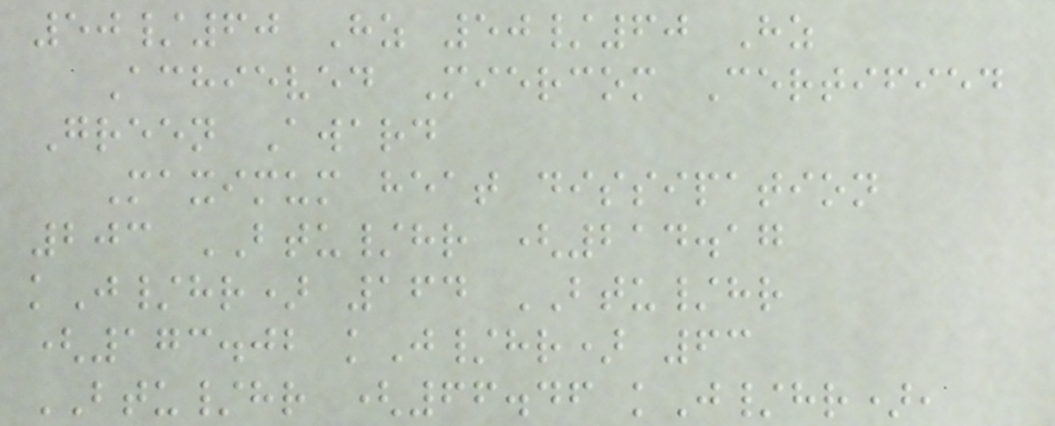50/60 Hz 50/60 Hz
Achieved Miercom Certified
Green Award
Maximum heat dissipation
203 BTU/hr (214.17
kJ/hr) 164 BTU/hr
(173.02 kJ/hr) 63
BTU/hr (66.46 kJ/hr),
